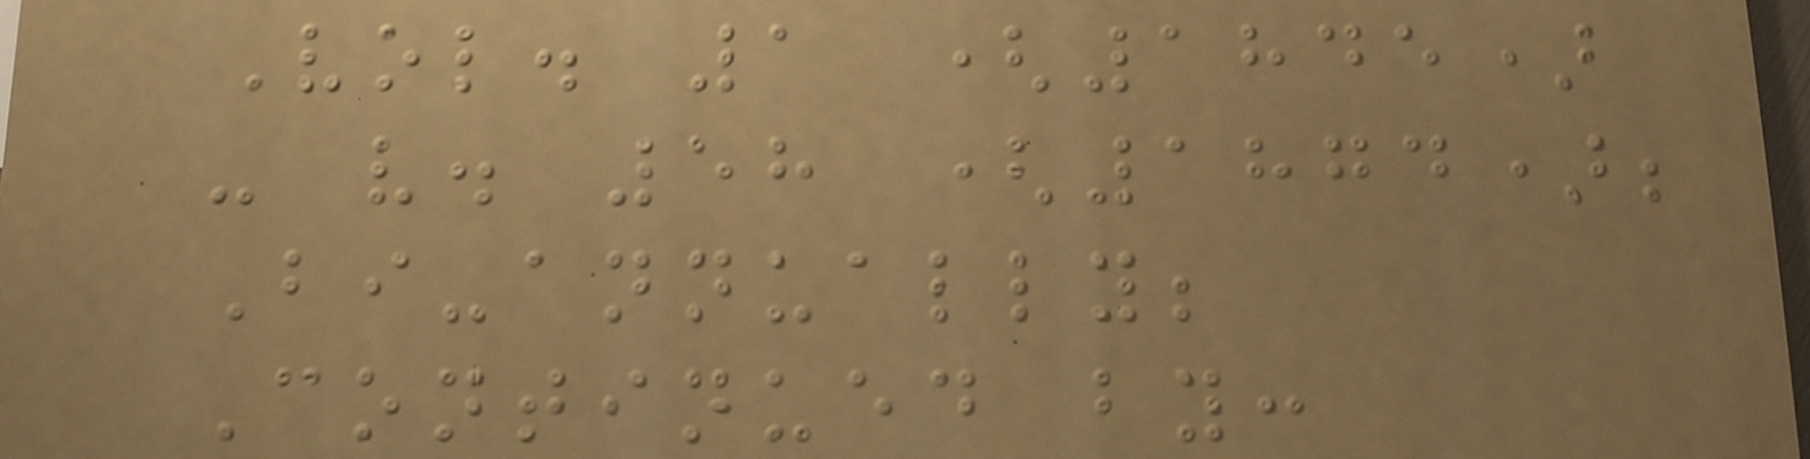Vol. 1 (1845)
- v. 58 (1874);
Bi-annually;
Continued by:
